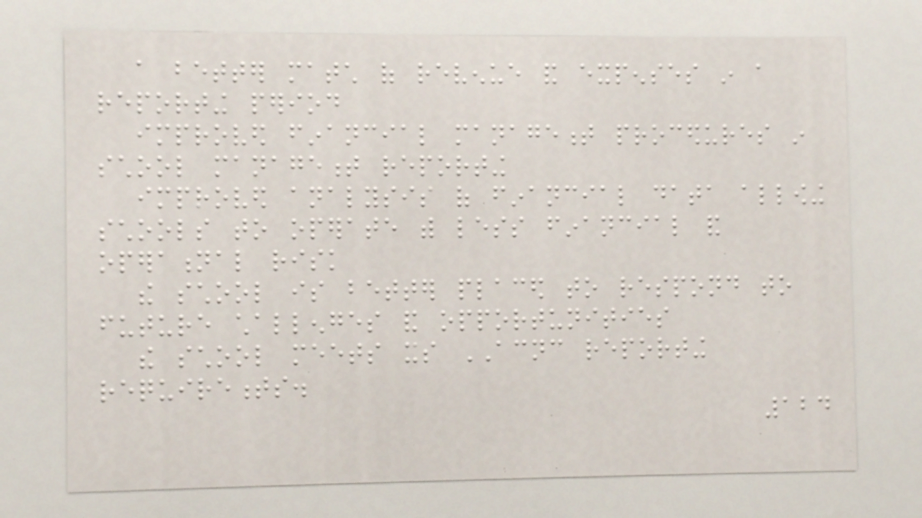a better match of revenue and expenses in a
reporting period
improved financial management procedures in
school management reporting
improved analysis of financial data allowing
schools to operate with less financial and
operational risk
the school is better placed to respond to
future challenges and opportunities
the school meets its ACNC reporting
requirements.
124
